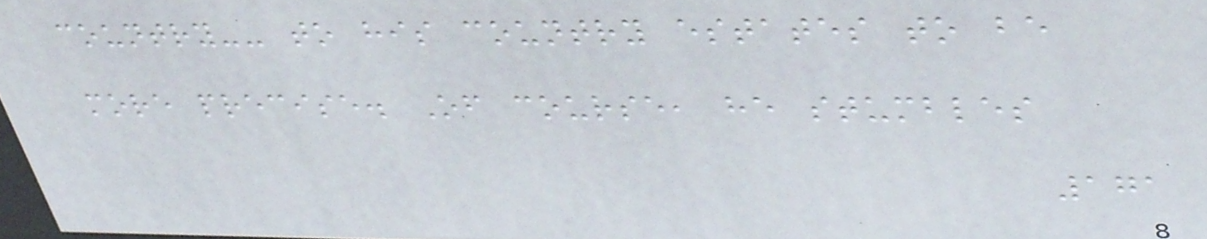country-- to his country estates to be
more precise. Of course, he stumbles
171
